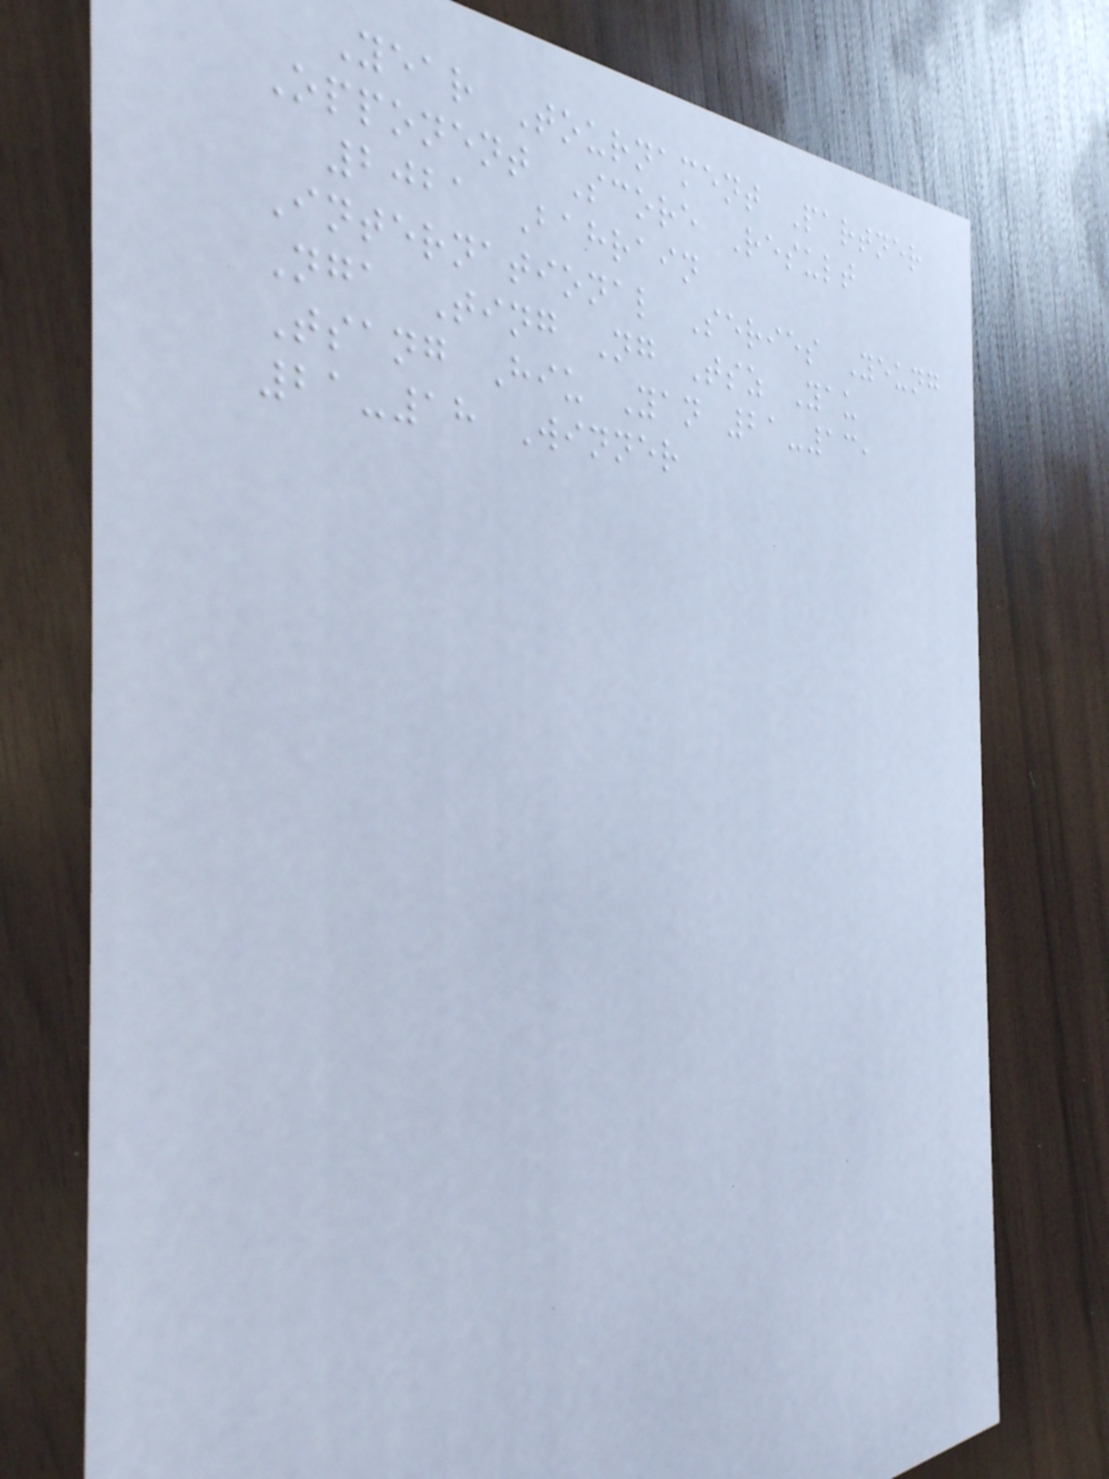Year Tournament Partner
Opponent Score Result
2021 Bahrain
International Series Yeung
Nga Ting Ng Tsz Yau
Tsang Hiu Yan 21-13,
21-18 Winner
